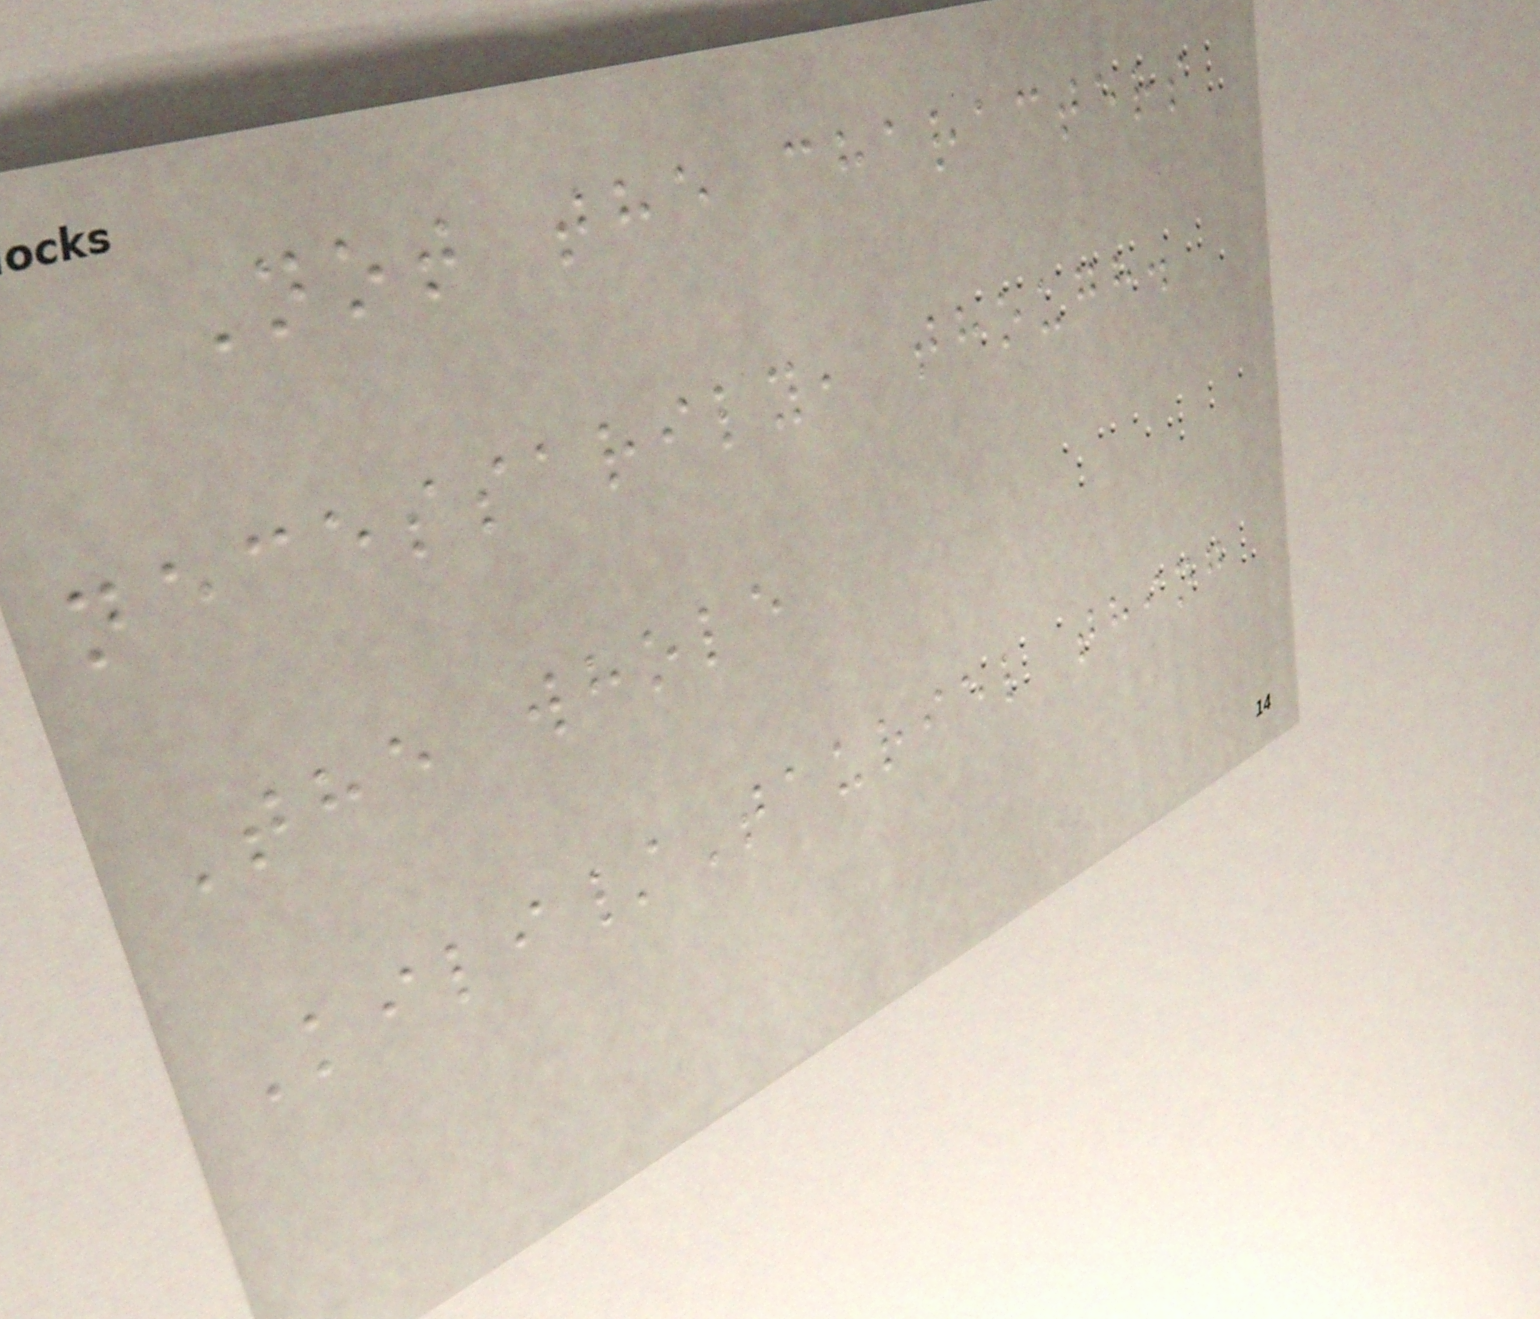Not the characters
necessarily, though.
The whole
Kili/Tauriel thing
